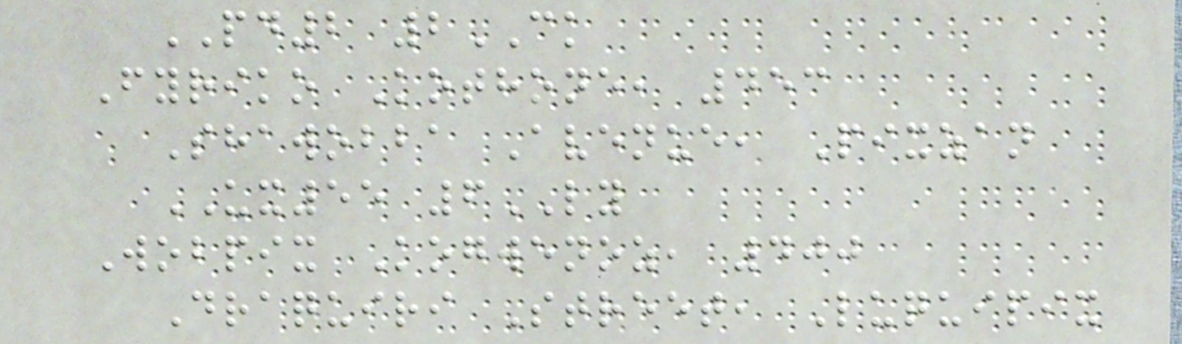PD2 2CK
Fyriko Kothone, 453
Shawobba Avenue, Pixzan
UX55 6LY
Wobpix Kogwenoz, 400
Draquiri Street, Luquipix
